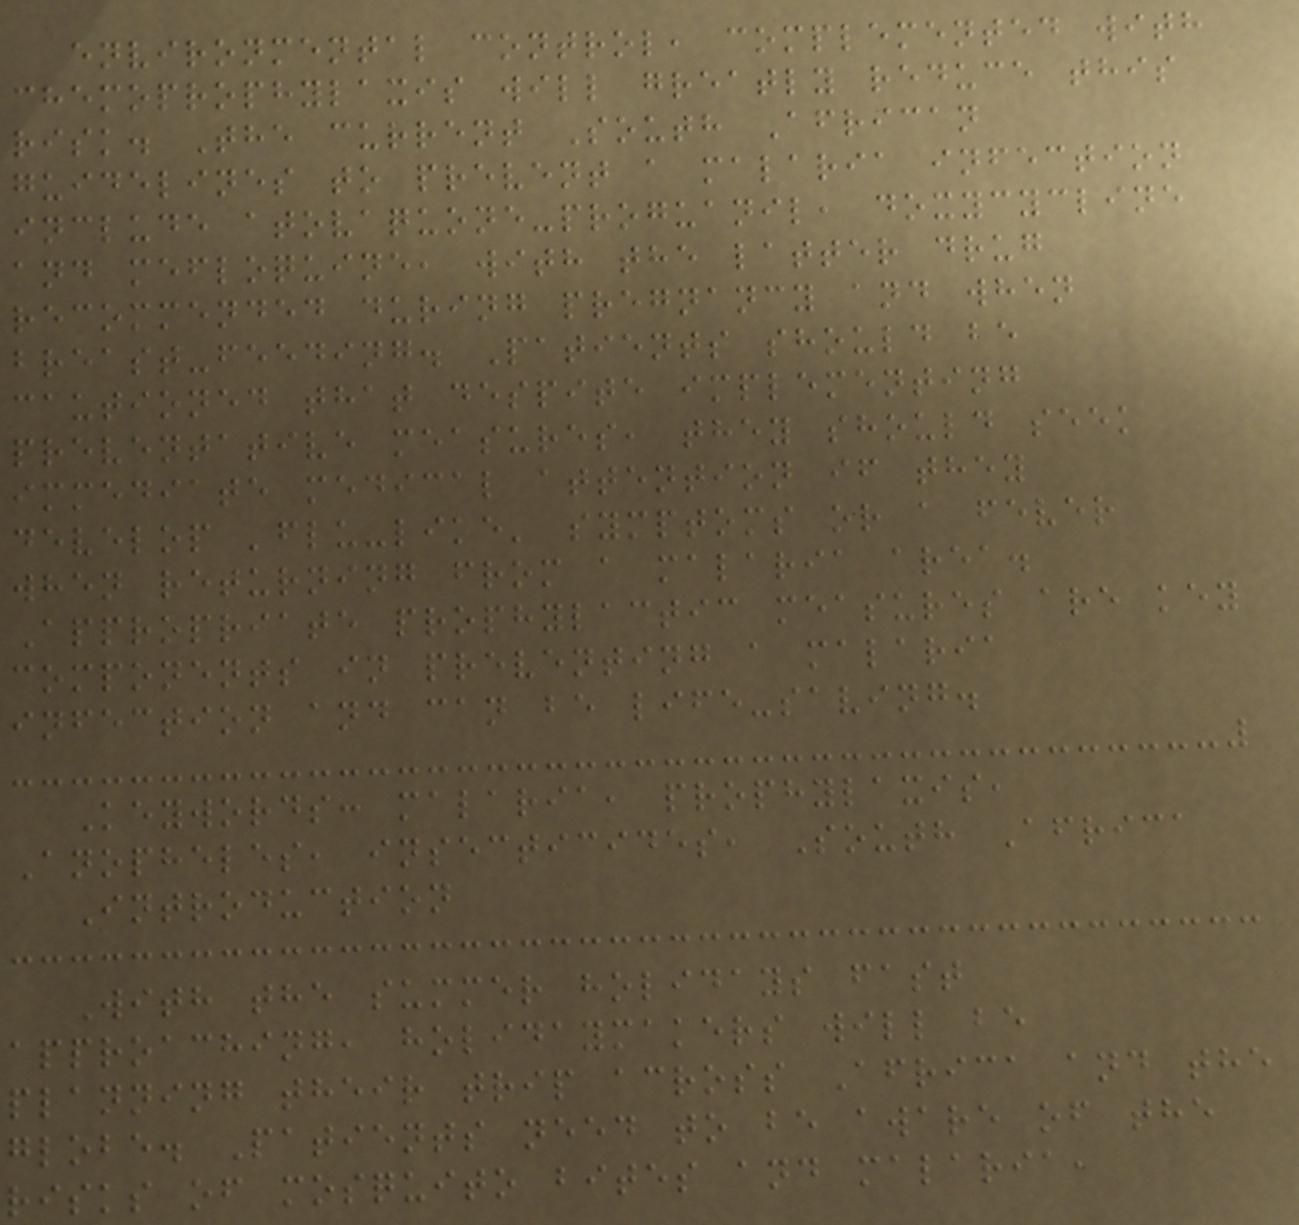environmental control, complemented with
chemoprophylaxis will greatly reduce this
risk. The current South African
guidelines to prevent a malaria infection
include atovaquone-proguanil, doxycycline
and mefloquine, with the latter drug
recommended during pregnancy and when
breast-feeding. Patients should be
cautioned that despite implementing
preventative measures, they should seek
immediate medical attention if they
develop 'flu-like' symptoms or a fever
when returning from a malaria area.
Appropriate prophylactic measures are key
components in preventing a malaria
infection and can be life-saving.
Keywords: malaria, prophylaxis,
Anopheles, insecticides, South Africa
Introduction
With the summer holidays fast
approaching, holidaymakers will be
planning their trip across Africa and the
globe. Patients need to be aware of the
risks of mosquito bites and malaria,
